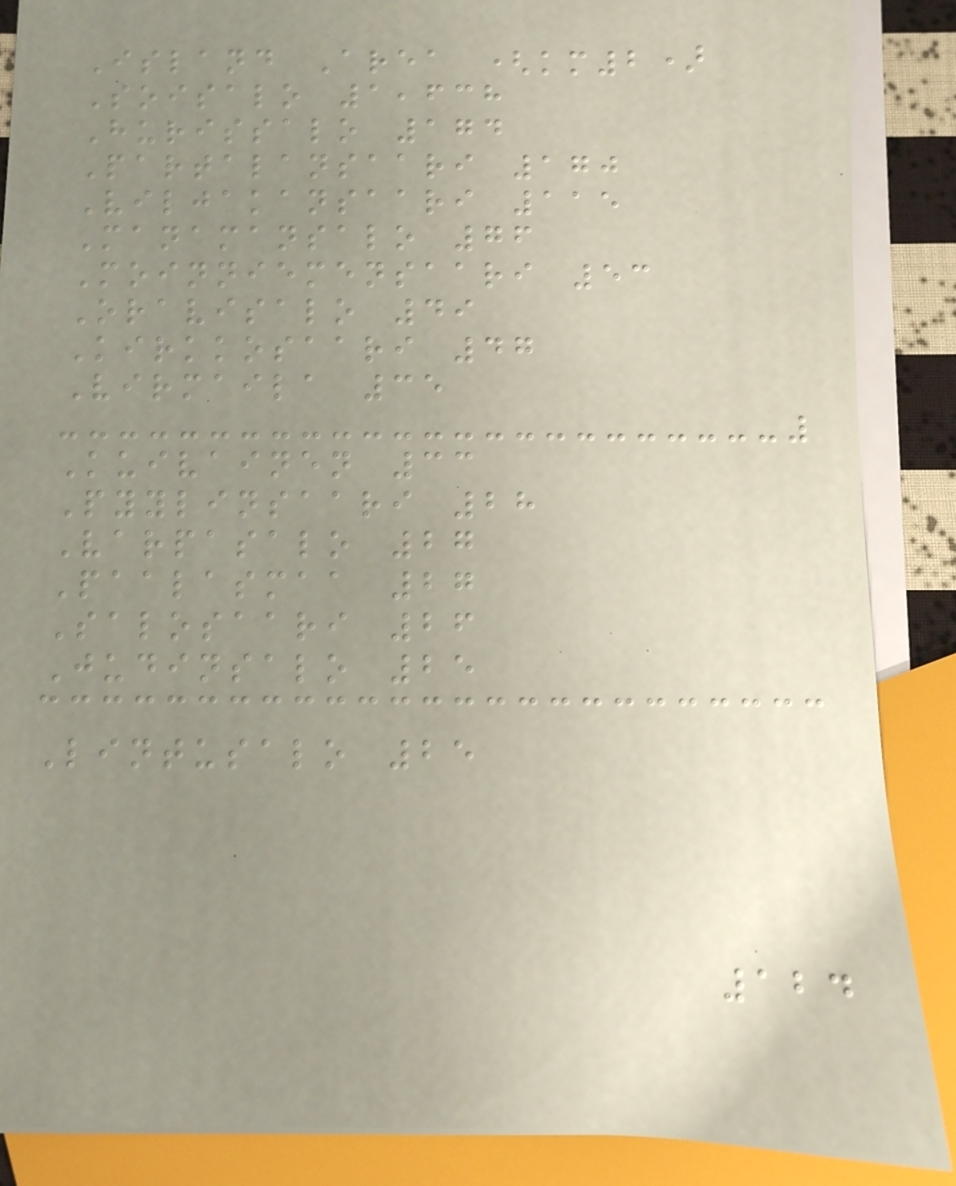Island Area (km2)
Soisalo 1,638
Hurissalo 174
Partalansaari 170
Viljakansaari 115
Manamansalo 76
Moinniemensaari 53
Oravisalo 49
Kirkkosaari 47
Virmaila 35
Kuivainen 33
Pyylinsaari 28
Varpasalo 27
Paalasmaa 27
Salosaari 26
Judinsalo 25
Lintusalo 25
124
